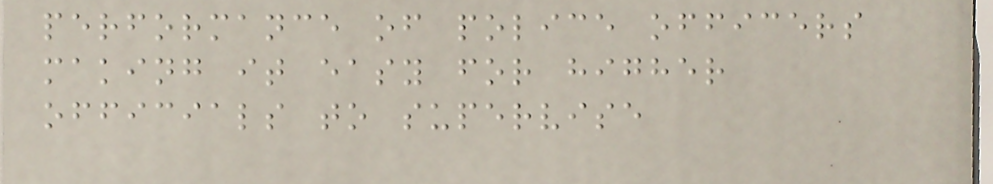performance of police officers
making it easy for higher
officials to supervise
